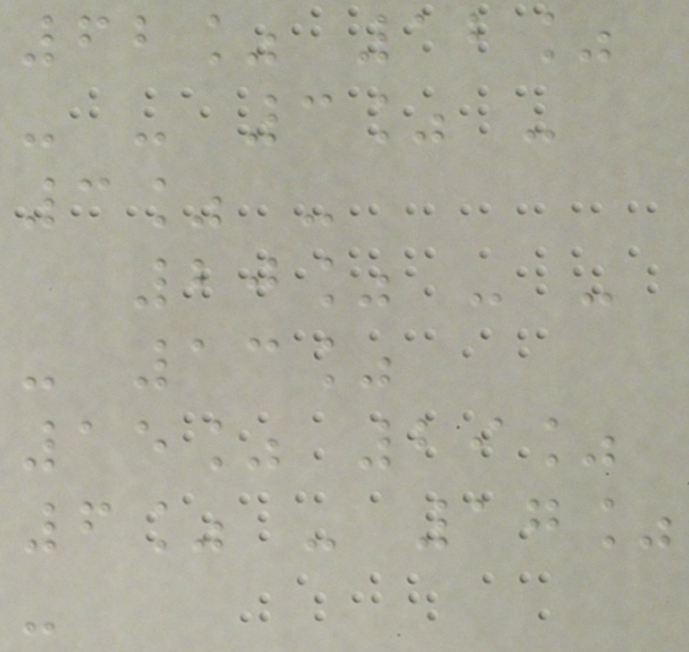62% 12%
- - 3% -
3% -
20% - -
- 13%
15% 29%
6% - 17%
-
